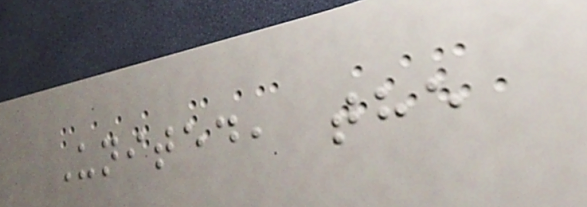United, the
